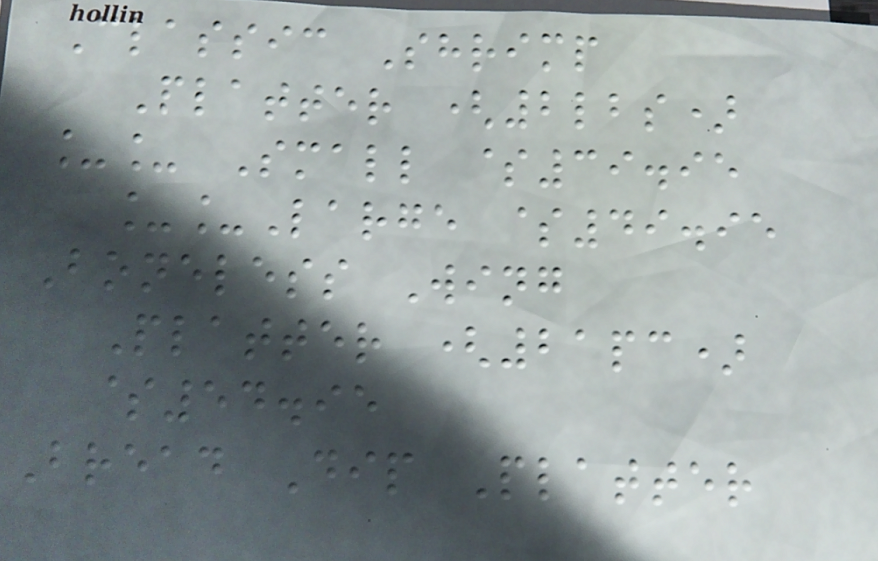Classic Shrimp
Platter (2lbs)
__ Small $39.95
__Large $49.95
Boneless Wing
Platter (21pc)
$54.95
Bread Dip Platter
